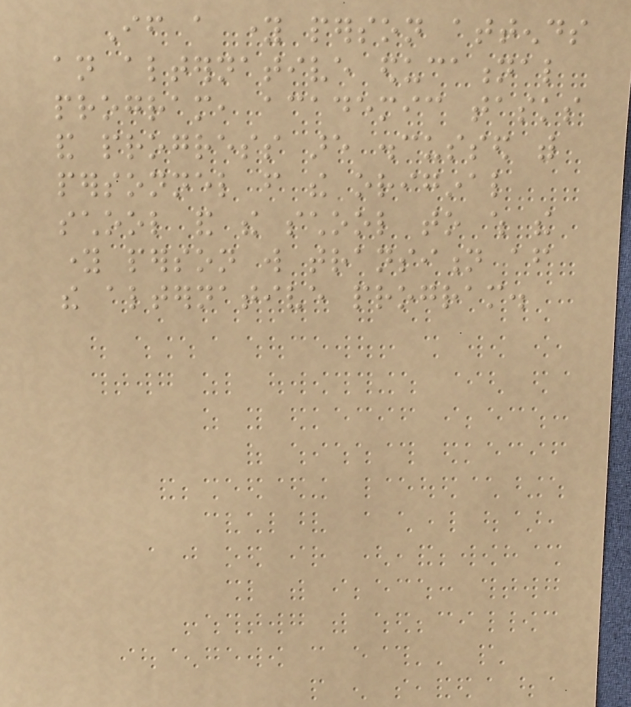If a young person attends
an alternative educational
program, academic tasks
and progress are discussed with
personnel from the original
school and the school to which the
young person will transition after
the alternative program.
